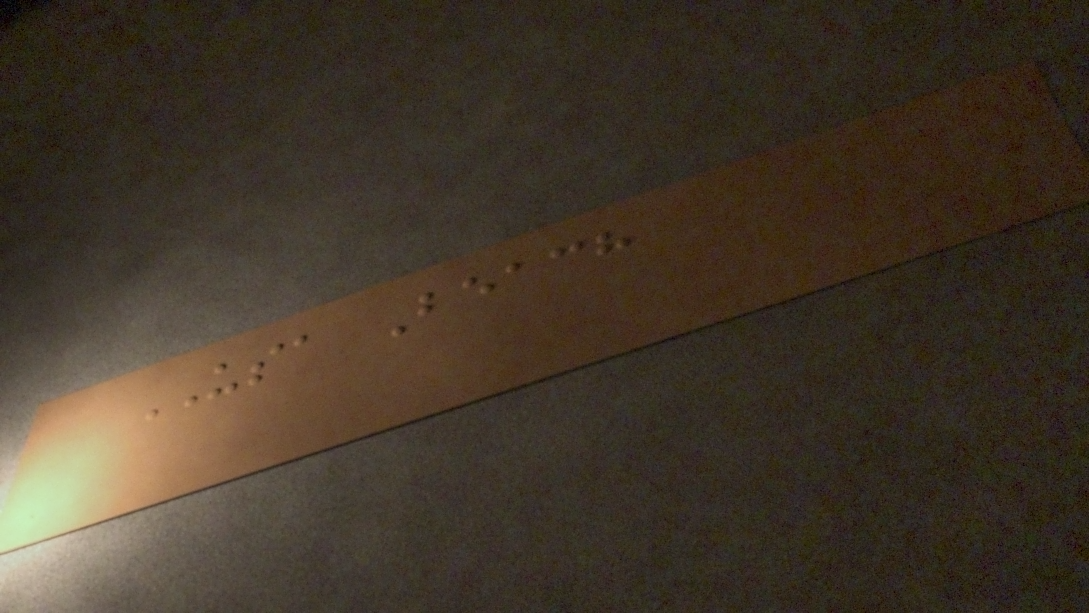USA Beach
